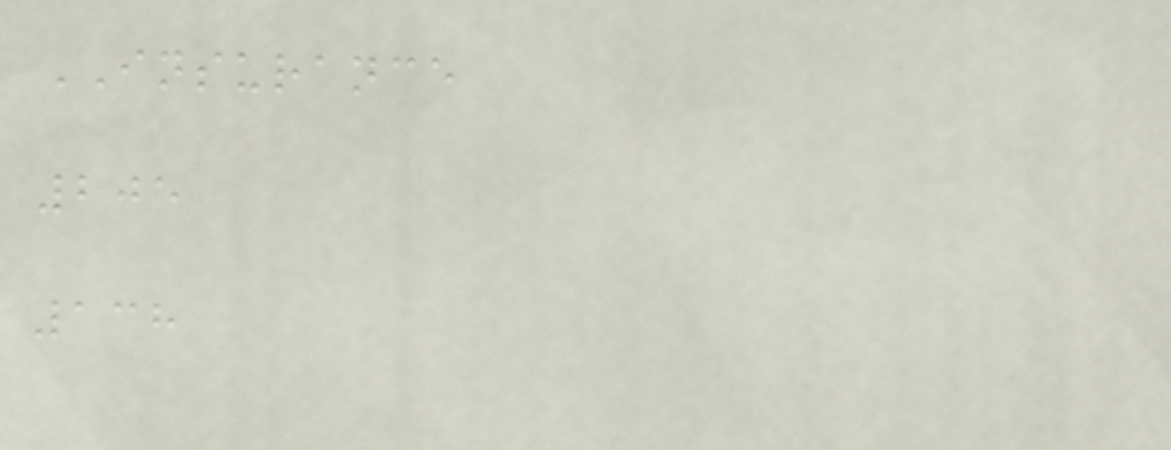INSURANCE
205
138
